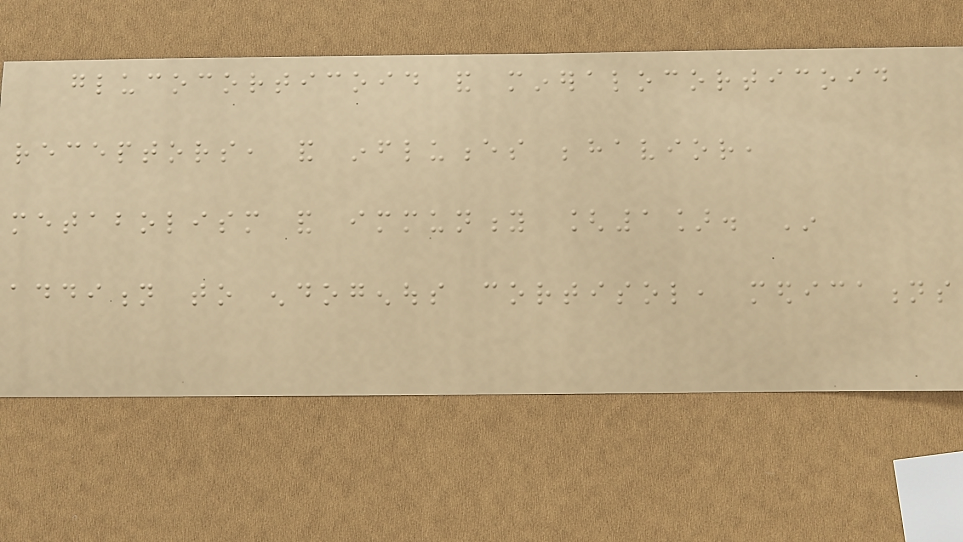glucocorticoid and mineralocorticoid
receptors, and influences behavior,
metabolism and immunity [1]. In
addition to endogenous cortisol, medications
